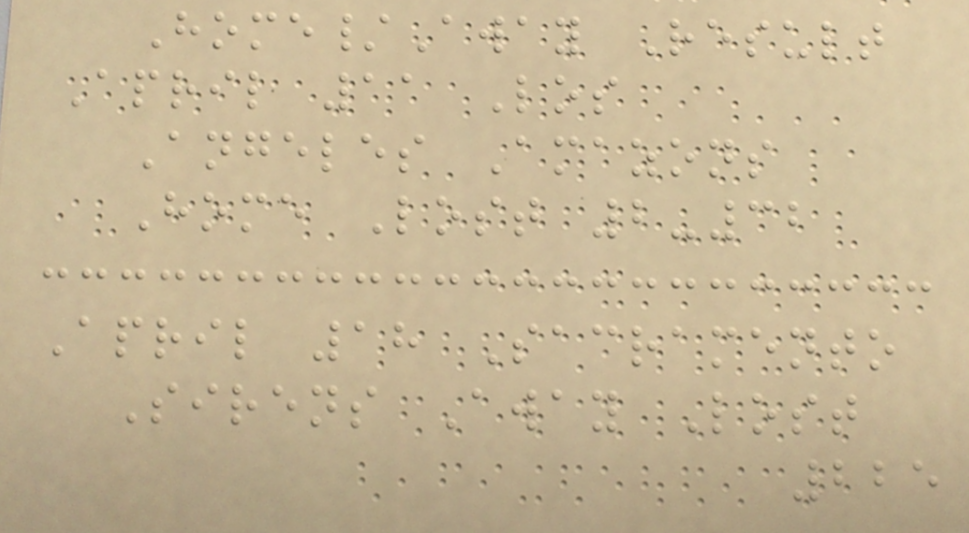Home/Away Result
April 11 Los
Angeles Amazons
Home Lost 2-32
April 18 Sacramento
Sirens Away Lost
225
